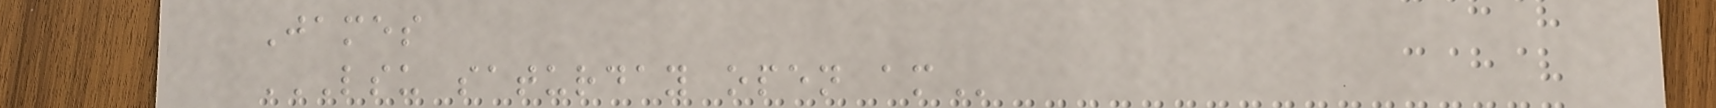James
LSU SATURDAY OPEN AM
